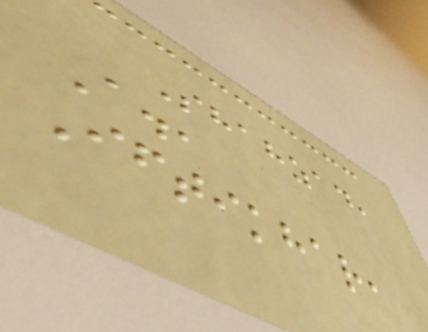Shahzad,
A.,
Iftikhar,
